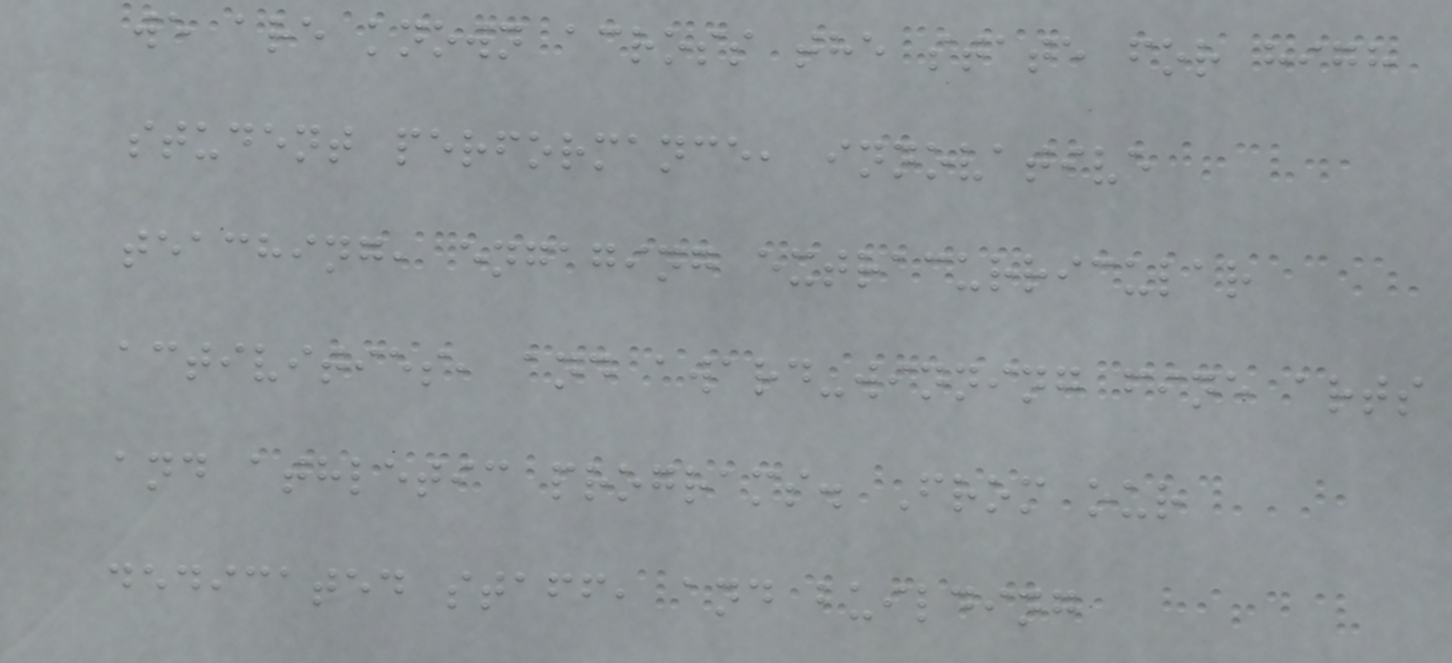we are known across the state for high
student performance, innovative
teaching, engaging extracurricular
activities, and award-winning fine arts
and athletic programs. From our
dedicated staff, and building
